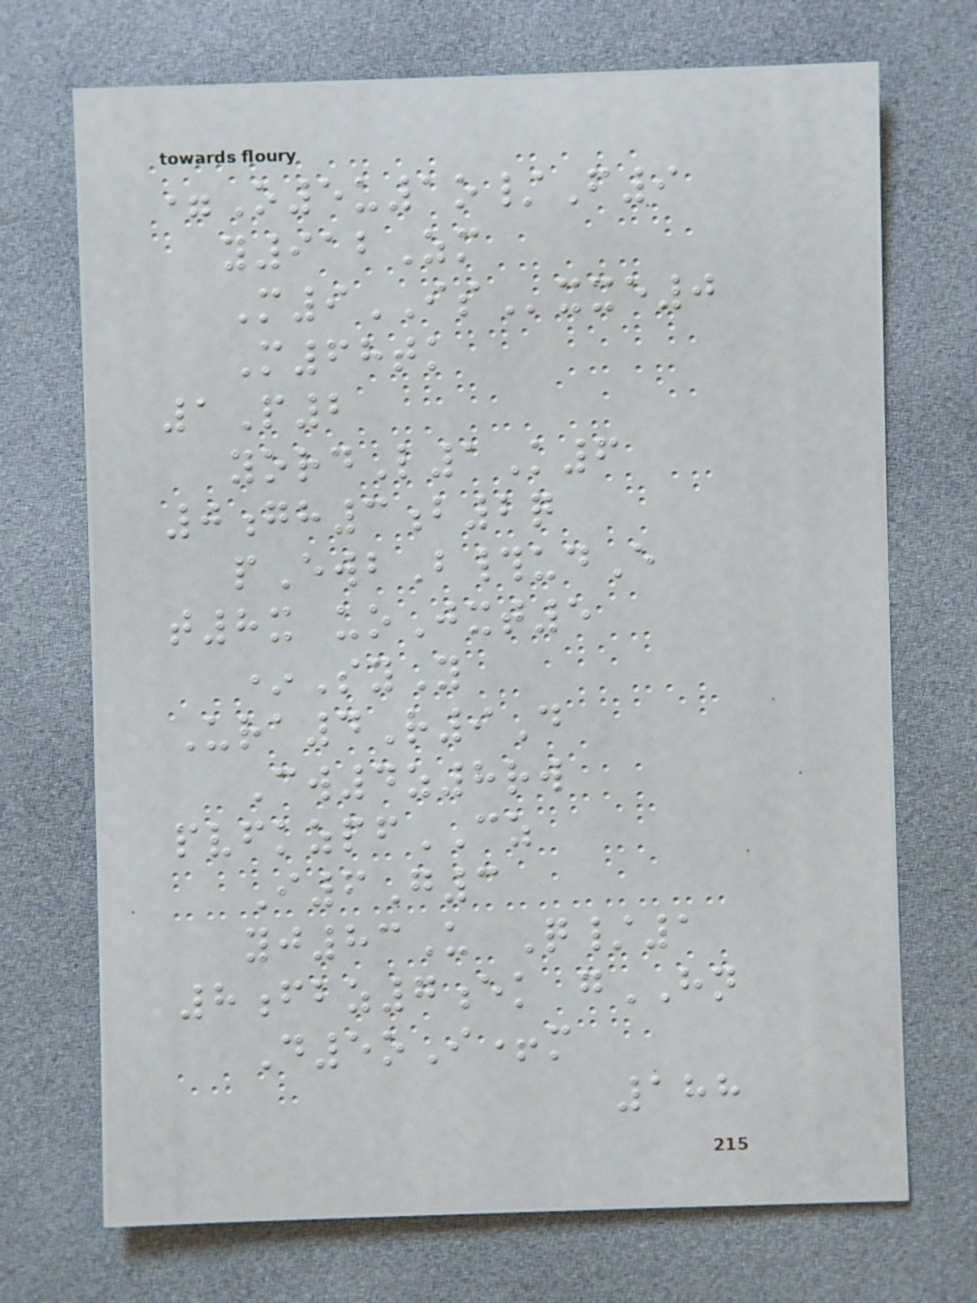=O5u1o/F9
y912Zm
M9ISxxe0
M68tk
1P2
yordL1K6
0gh3b2q
pEwbB#udE
t8x uoJxt5
*SyY
Ura4R9D
Cw4z8rw
pvfkzpfCZ
I6G3
yj83U Q/1
8fbz7ek gHN
D5oI+m
188
